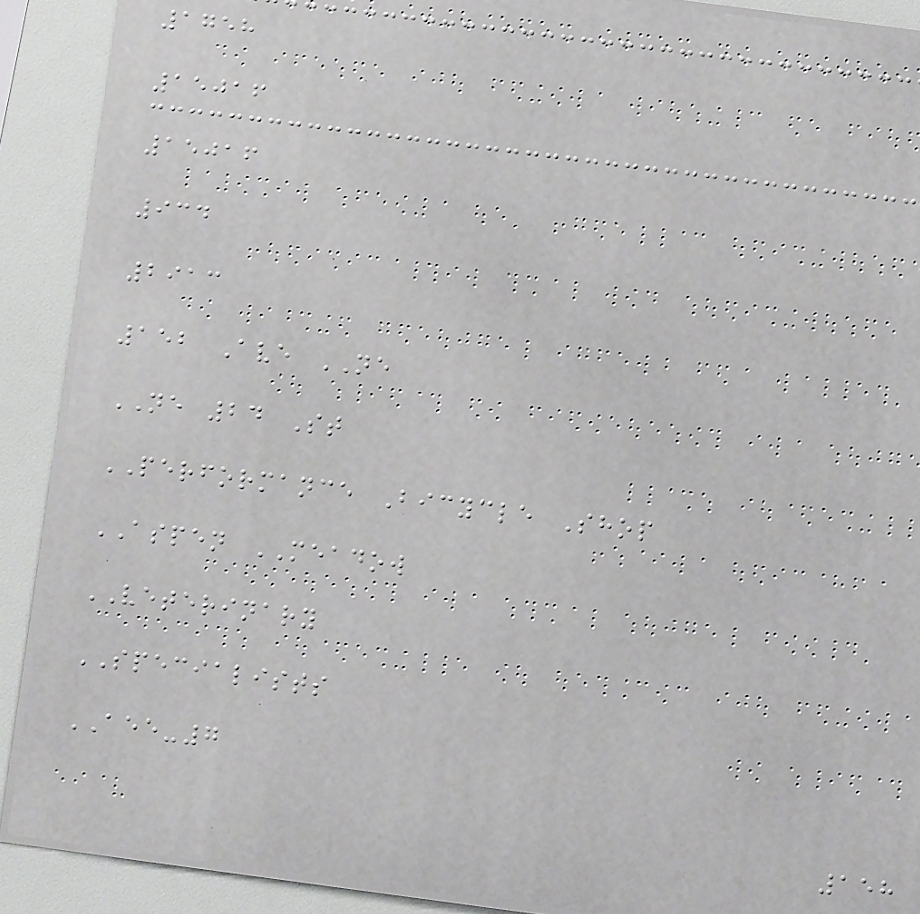1758
15016
15016
934
2913
152 Ave NE
NE 24 St
PERFORMANCE Bicycle Shop
ASPEN MEADOW
VETERINARY
SPECIALISTS
AEE-7
158
